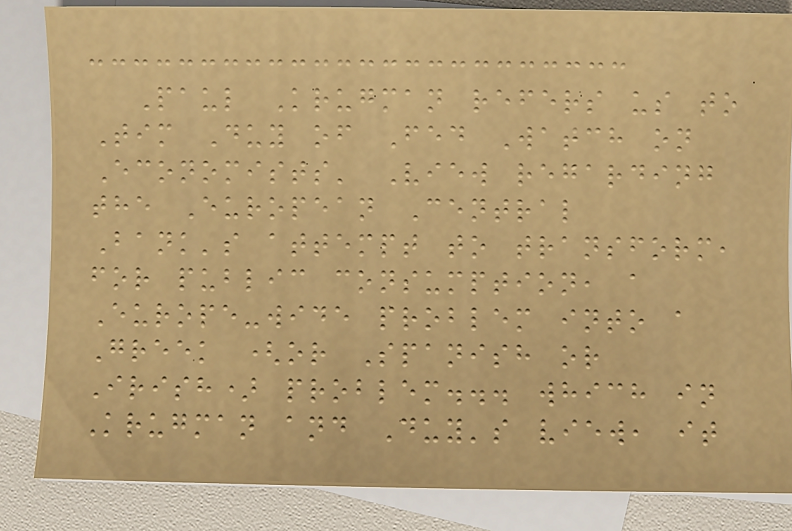Paul Krugman refers us to
Tim Duy of Fed Watch on
Economists' View regarding
the European Central
Bank's attempt to transform,
for public consumption, a
Europe-wide problem into a
Greek (or Spanish or
Irish) problem... which in
Krugman and Duy's view, it
